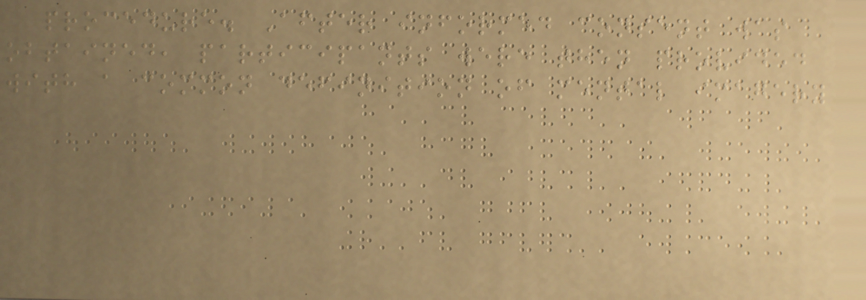procedure. After informed consent was
obtained, participants were then provided
with a common definition of mental imagery
